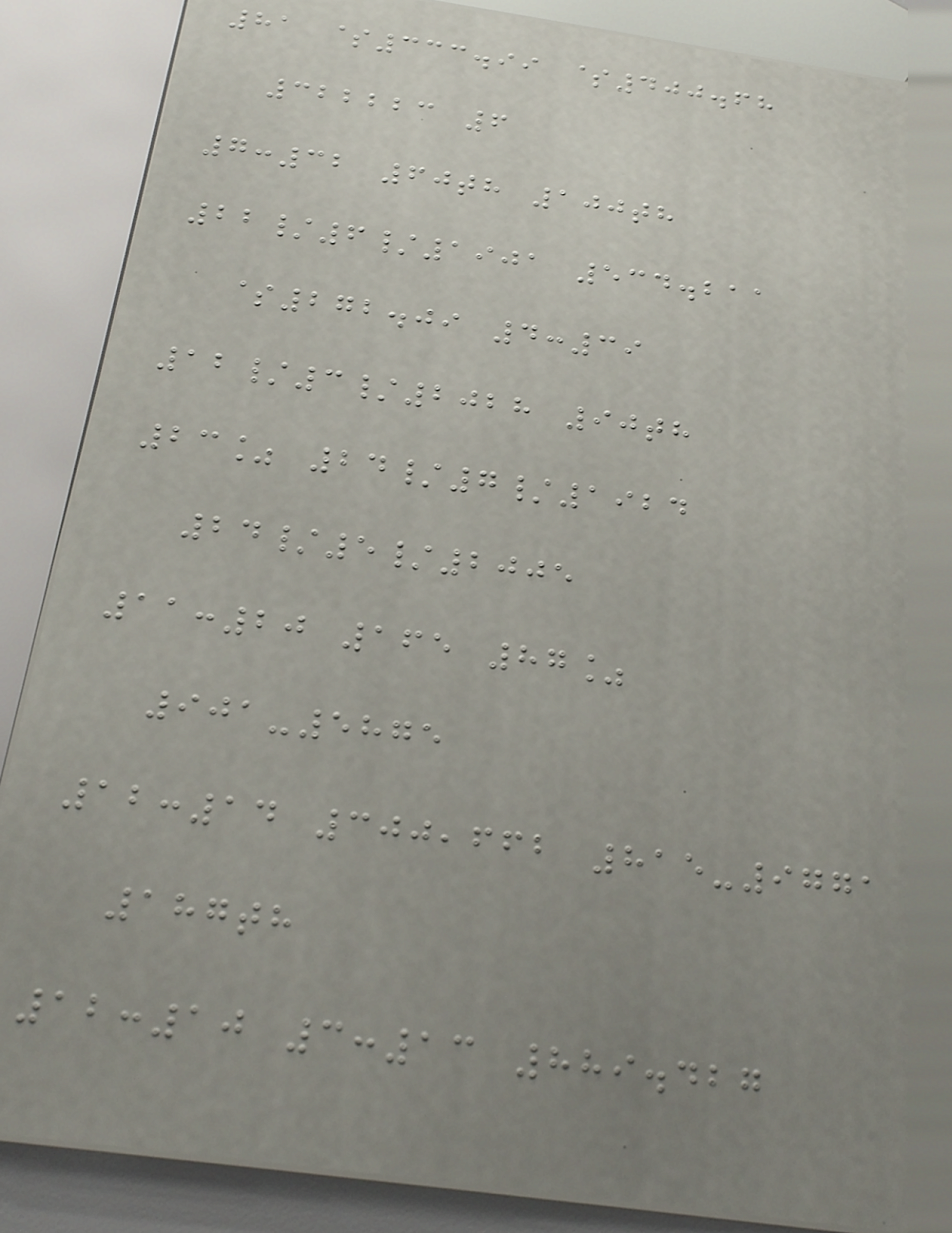81 $333.99 $400.68
322223 6
7:32 60th 100th
22/6/1901 534.211
$272.09 4:39
12/3/2028 90th
23% 24/7/1924
24/5/2005
11:20 165 87%
901-5875
12:14 300,662 815-9771
187th
12:10 3:13 889.427
